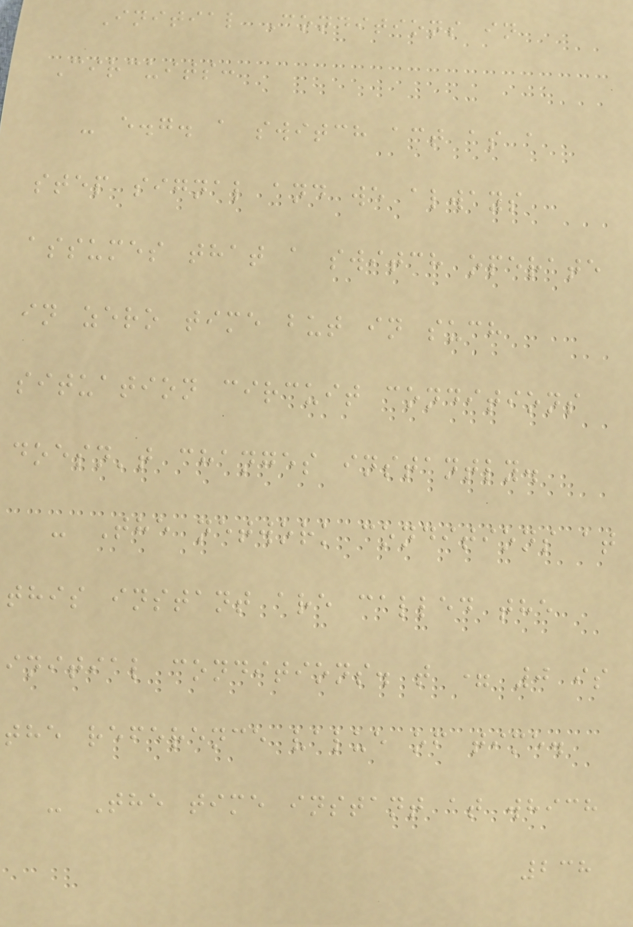Initial Conditions in
Circuits:
- e.g. a switch act as a
step signal and we always
assumes that a switch operate
in zero time but in such
situation circuit conditions
doesn't changes instantly.
- The network conditions at
this instant are called the
initial conditions. t = 0 is
the reference value of time.
- The time instant at which
238
